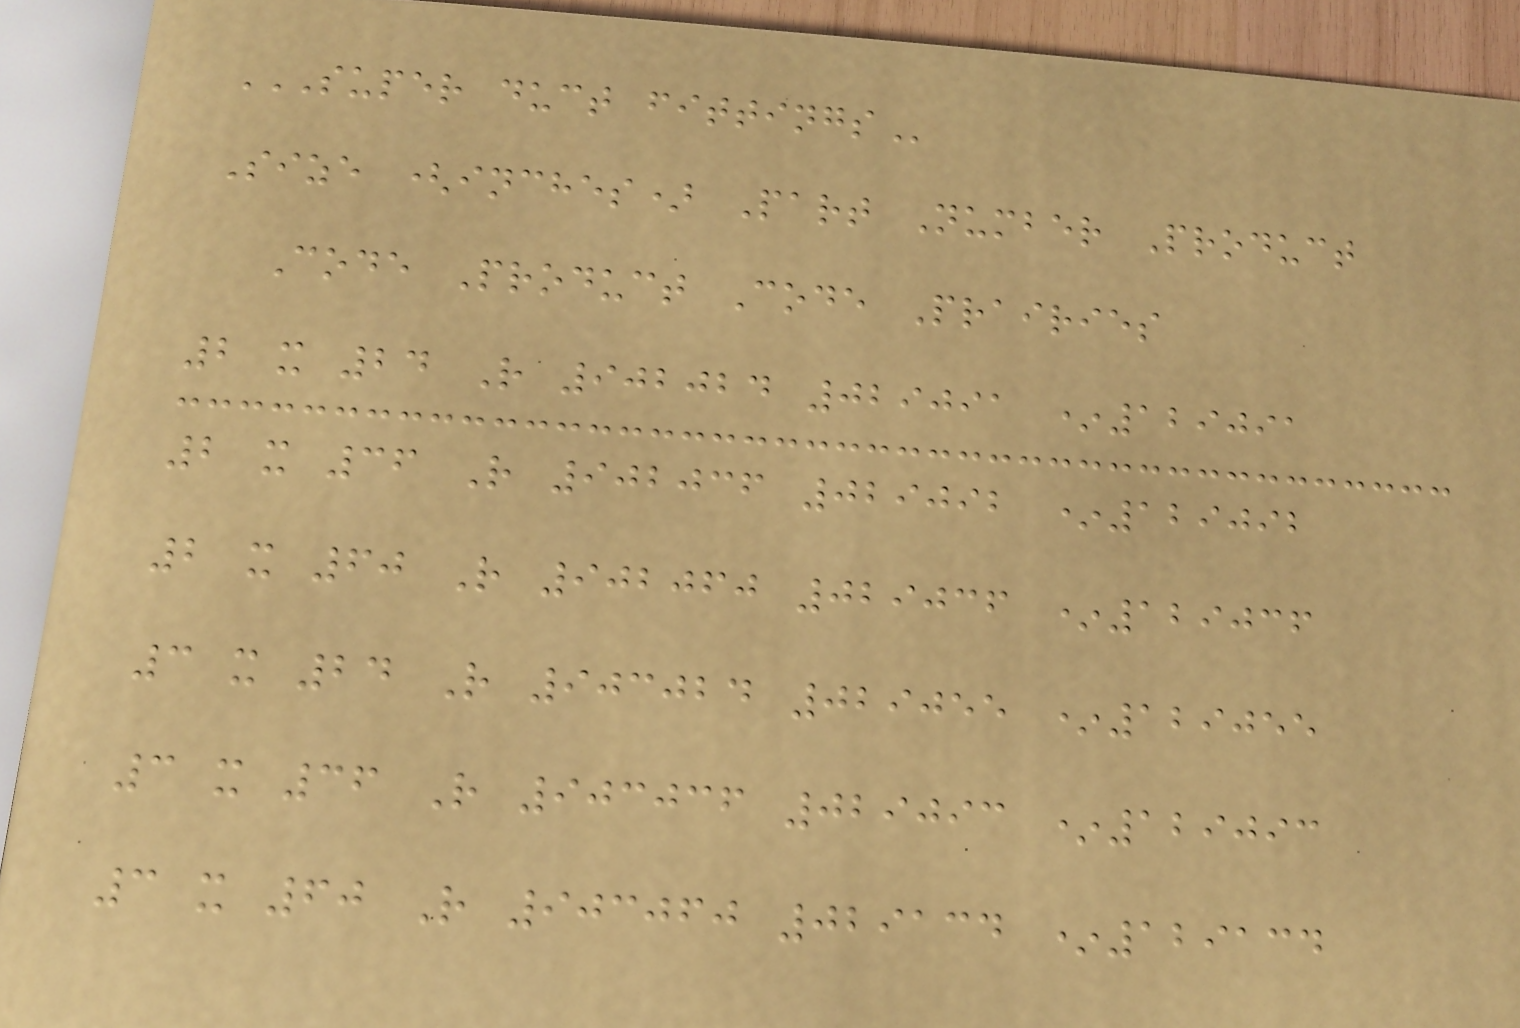SUPER DUCT FITTINGS
Size (inches) Part Number Product
Code Product Code Prairies
2 x 24 R 902024 029091 *129091
2 x 36 R 902036 029092 *129092
2 x 60 R 902060 029036 *129036
3 x 24 R 903024 029055 *129055
3 x 36 R 903036 029093 *129093
3 x 60 R 903060 029134 *129134
